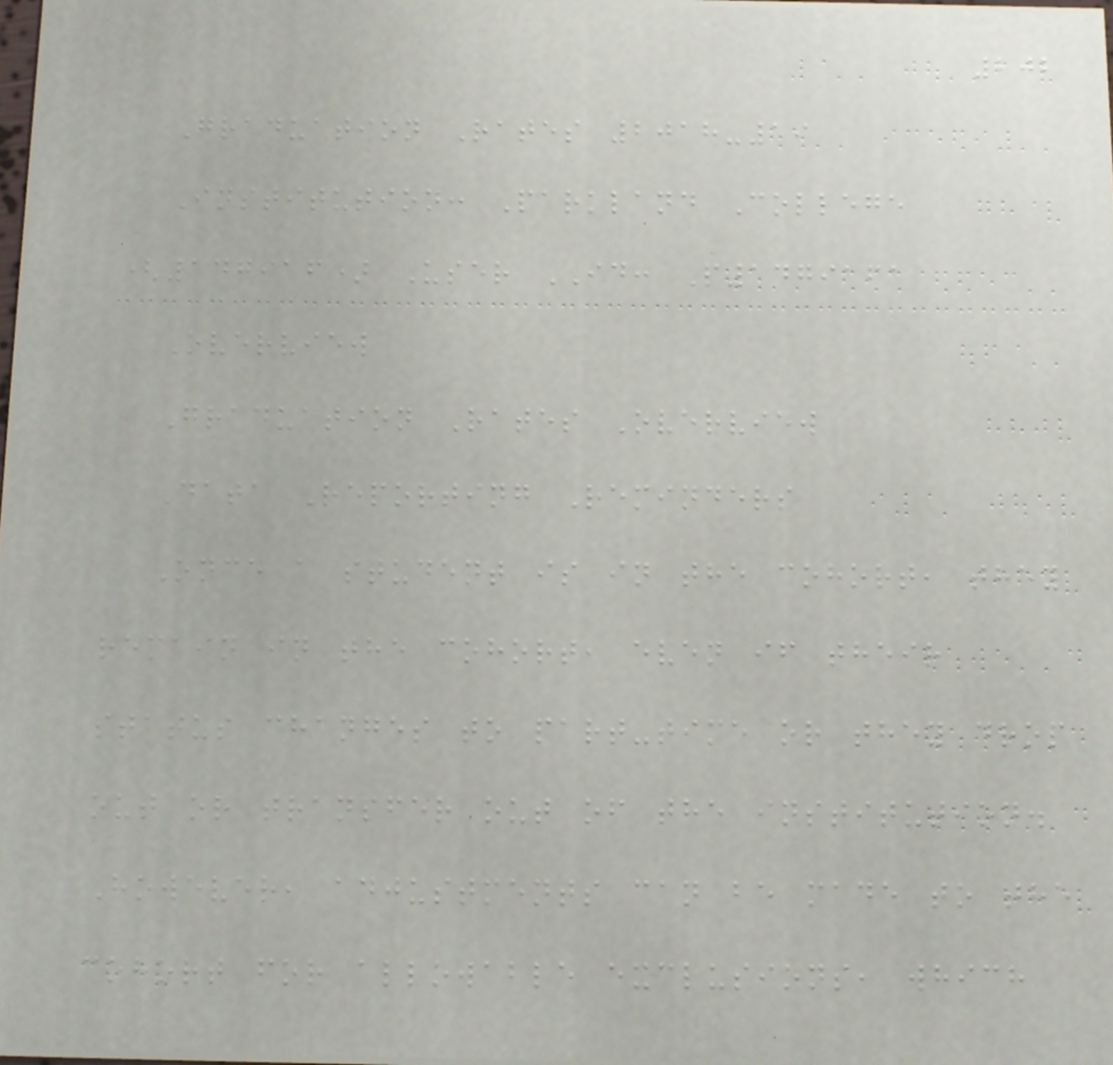202
Graduation Rates 2018-19
Institution: Parkland College
(147916) User ID: P1479161
Overview
Graduation Rates Overview
Data Reporting Reminders
Once a student is in the cohort, they
remain in the cohort, even if their
status changes to part-time or they drop
out or transfer out of the institution.
However, adjustments can be made to the
cohort for allowable exclusions, which
